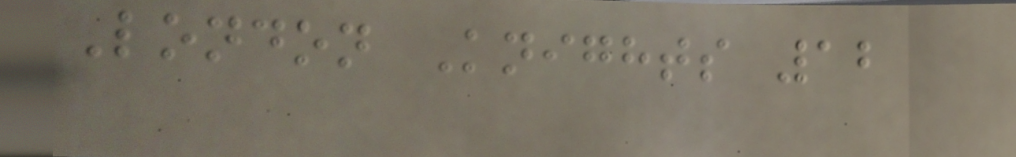London Knights 12
